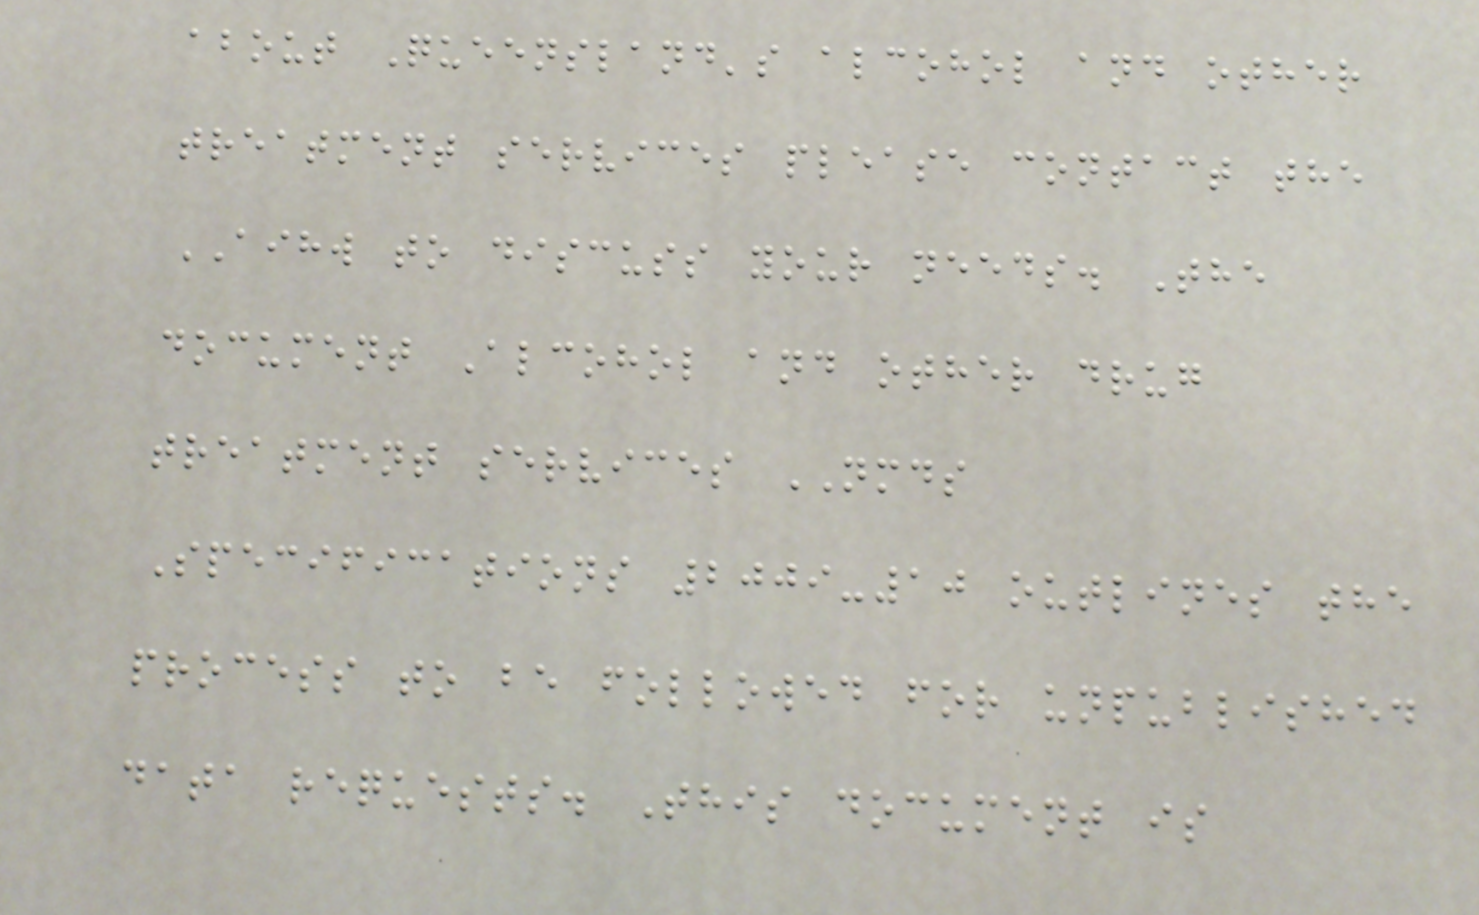about Queensland's alcohol and other
treatment services please contact the
AIHW to discuss your needs. The
document Alcohol and other drug
treatment services NMDS
Specifications 2009-10 outlines the
process to be followed for unpublished
data requests. This document is
